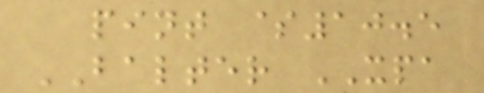pint $10.5
BALTER XPA
